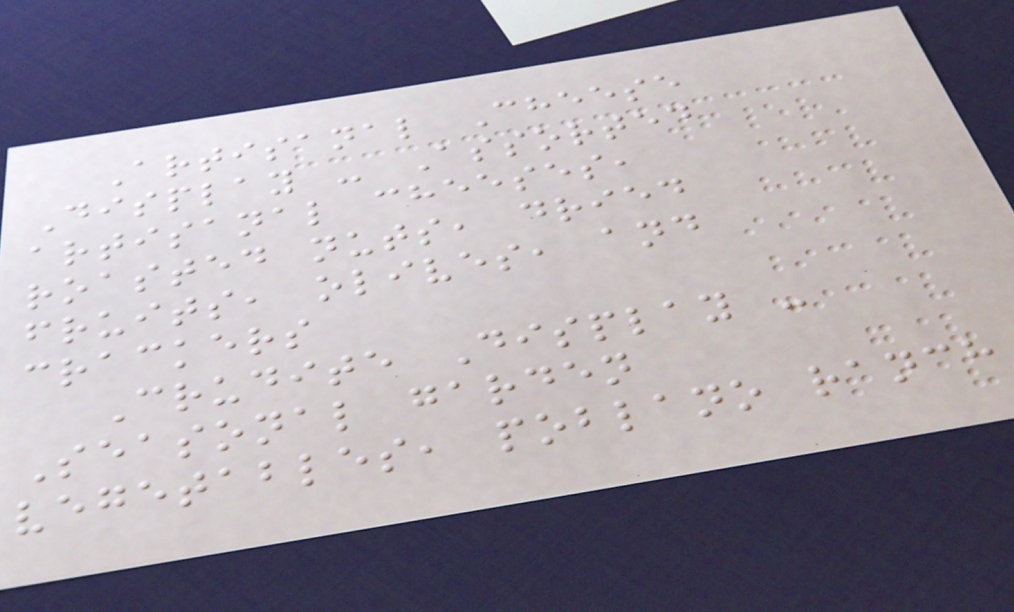Artisanal Cheese
Display - Assorted
artisanal cheeses,
roasted nuts, dried
fruits, olives, and
crackers
Crudite Display -
Seasonal garden
vegetables, poblano ranch
